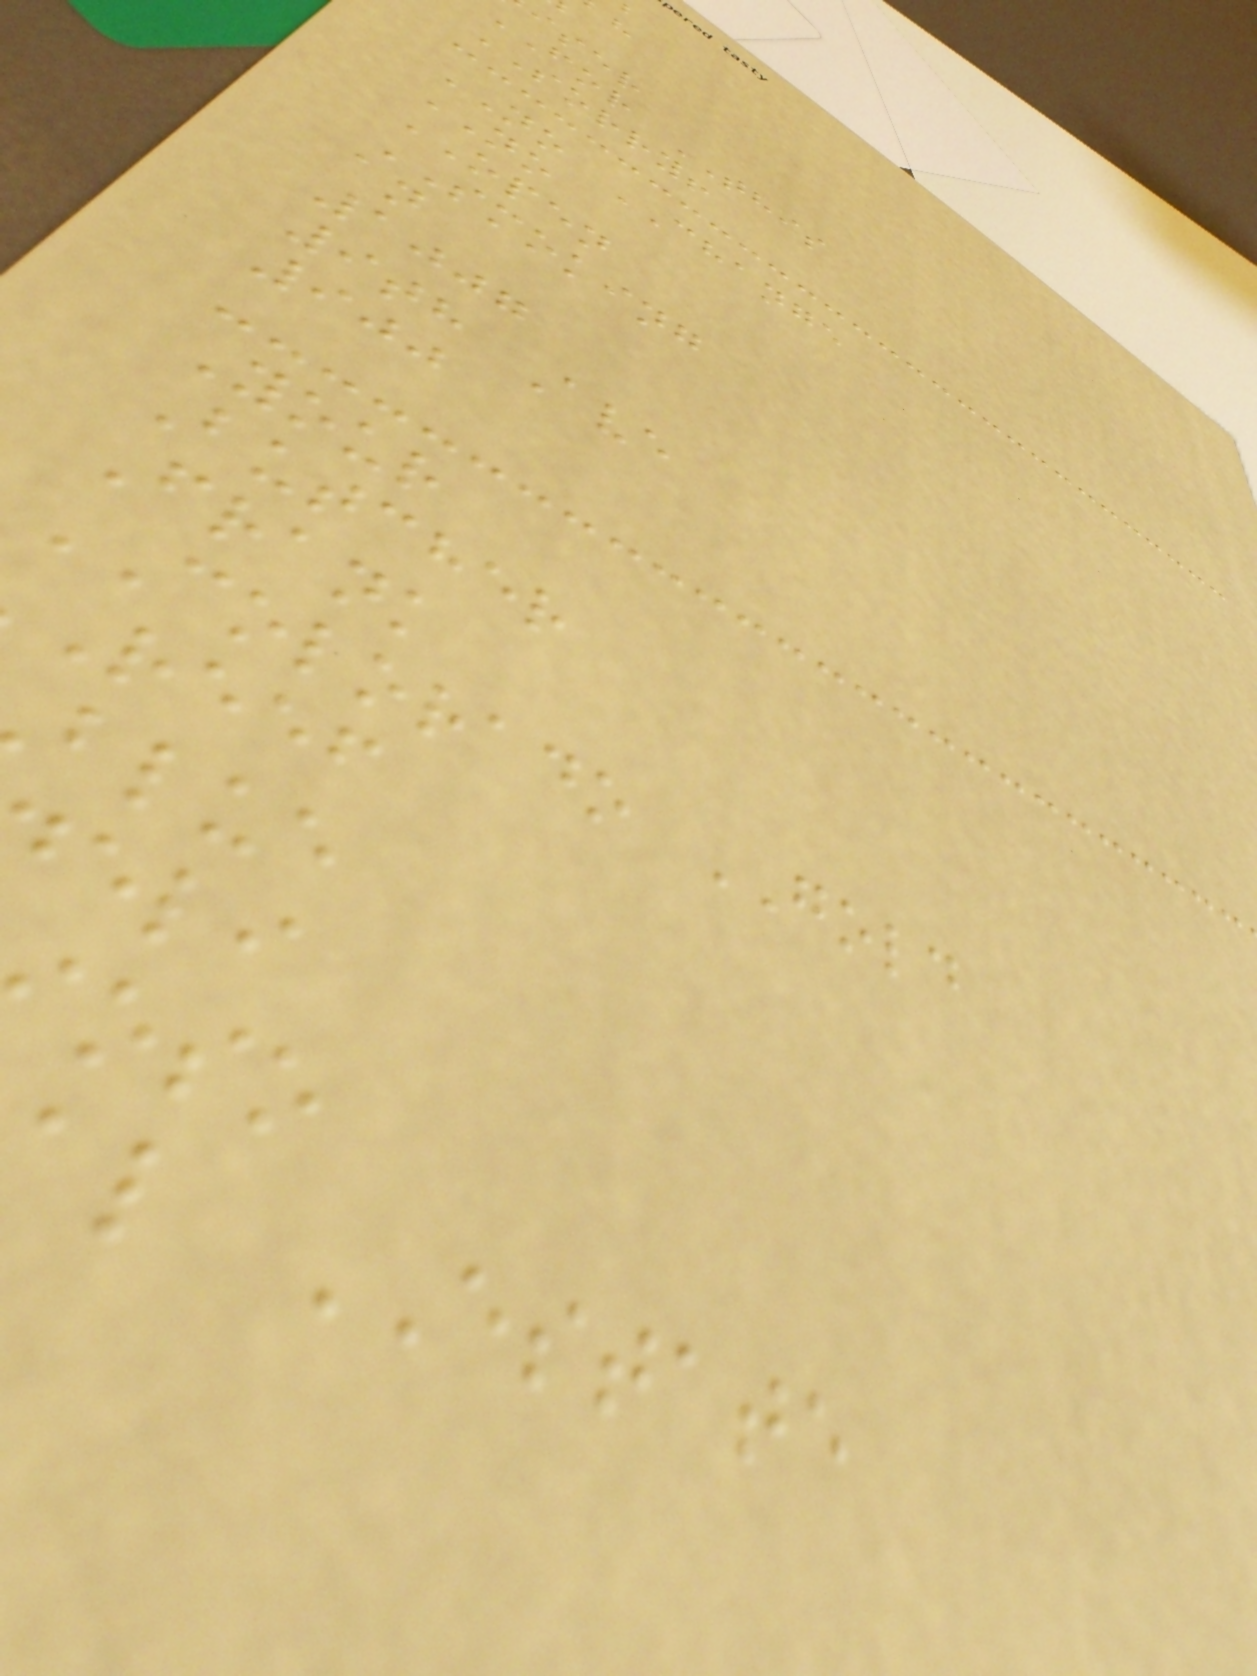iser
for THIS
SORRY!
NO CHANGE
NO
OPEN
SMOKING
an
1007
9th Ave
900
Your
Butcher
Frank
COLORADO GOLD
reef
blue
l ESTATE
